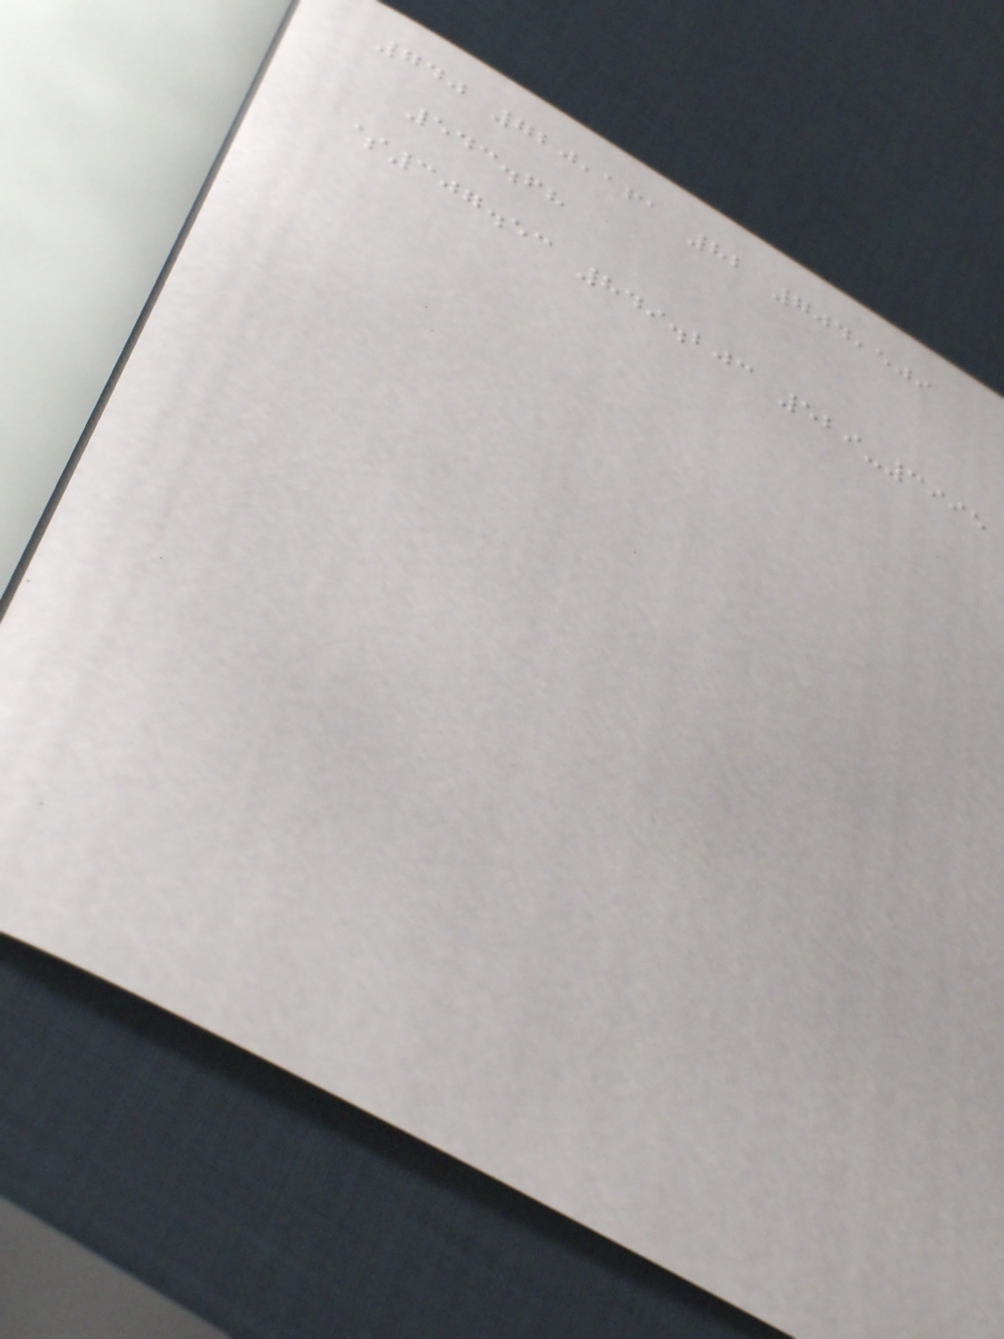740 720,161 82 704,509
543.68
$307.53 849.203 529-3995
